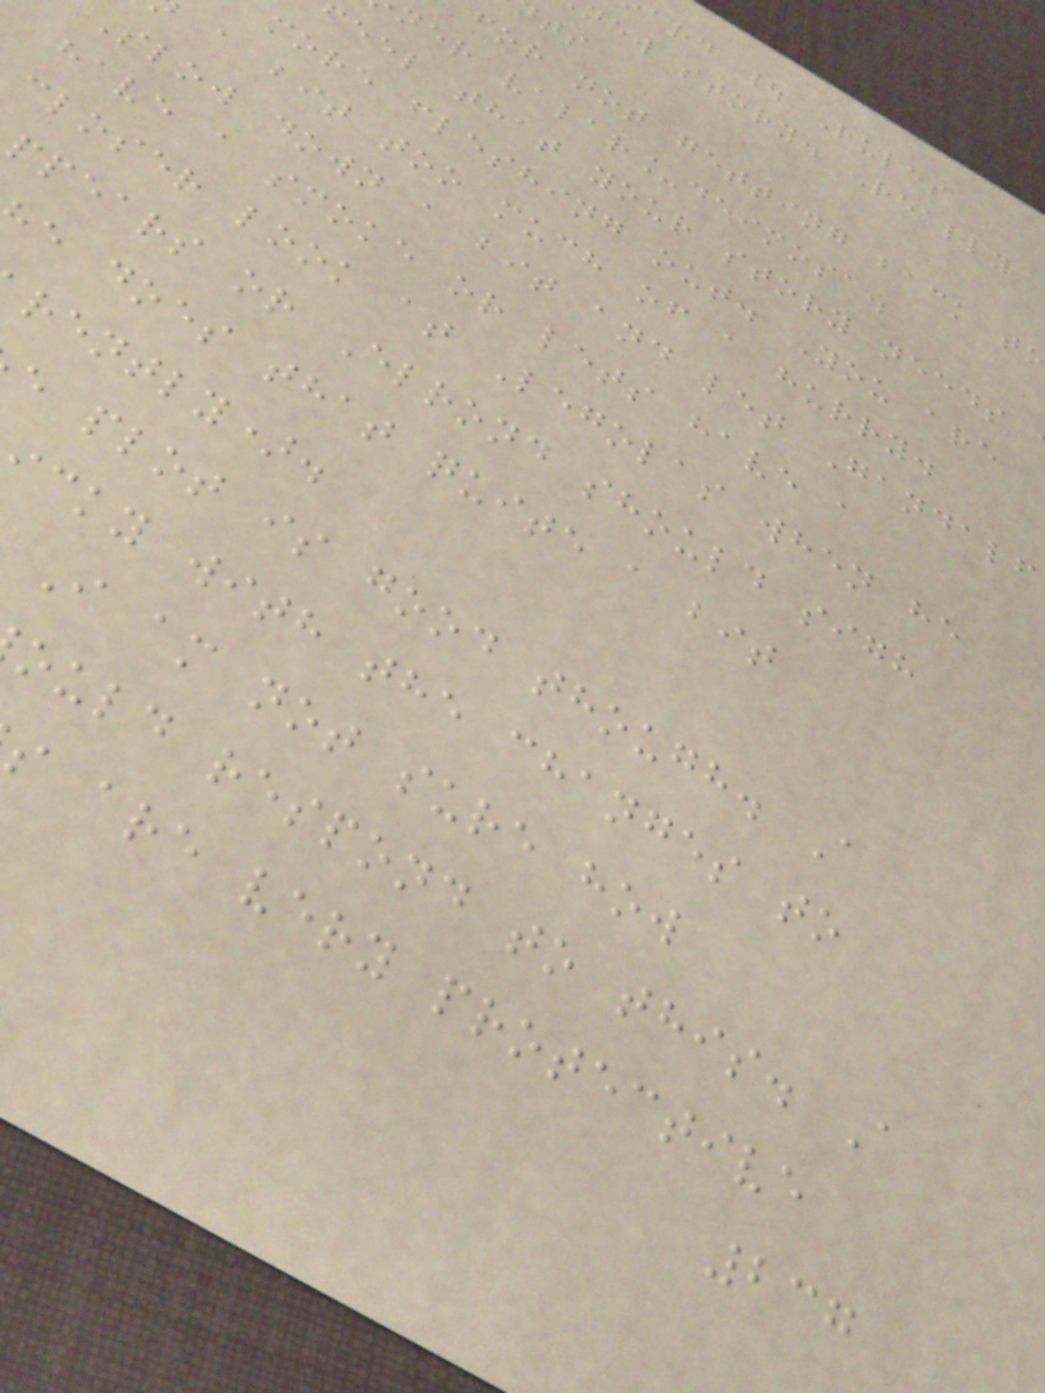ard | Rules
new story. Really
for not getting back t
ner valar_deimosa.
feel that your story needs
more fleshing out. You are
a bit too much of a hurry.
Slow down a bit and let Gandalf
have a smoke or lets have a
closer look at Legolas when he
ppears or Elrond should sigh
e does that quite a bit
rently).
e plot is good though. A
cky with the changes to
I am not sure how
ould respond to this. A
s are very protective
237
